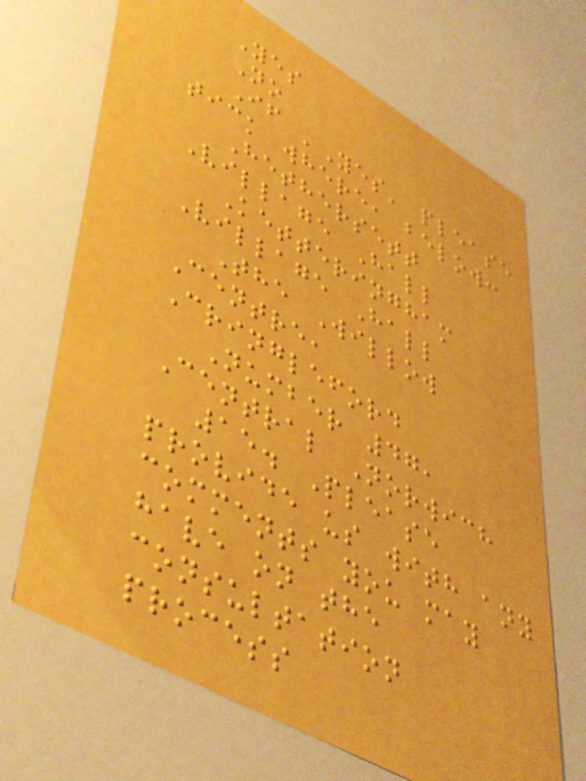Yes
No
If 'Yes' please
tick where, below:
Hethersett
Village Hall
Ketteringham
Village Hall
The Willow
Centre,
Cringleford
Number 47,
Central Norwich
15. Please
provide us with any
comments you may
have on the
consultation
process
